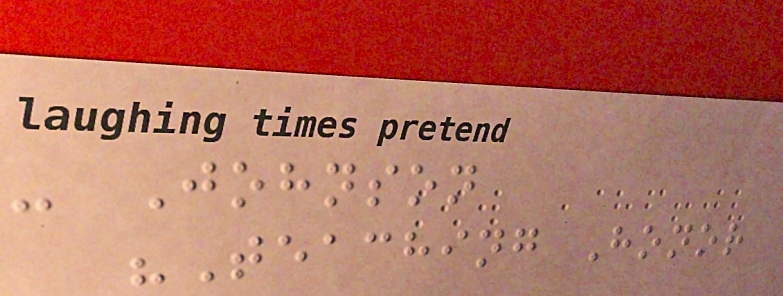- Johnson
"Teaching Honor
